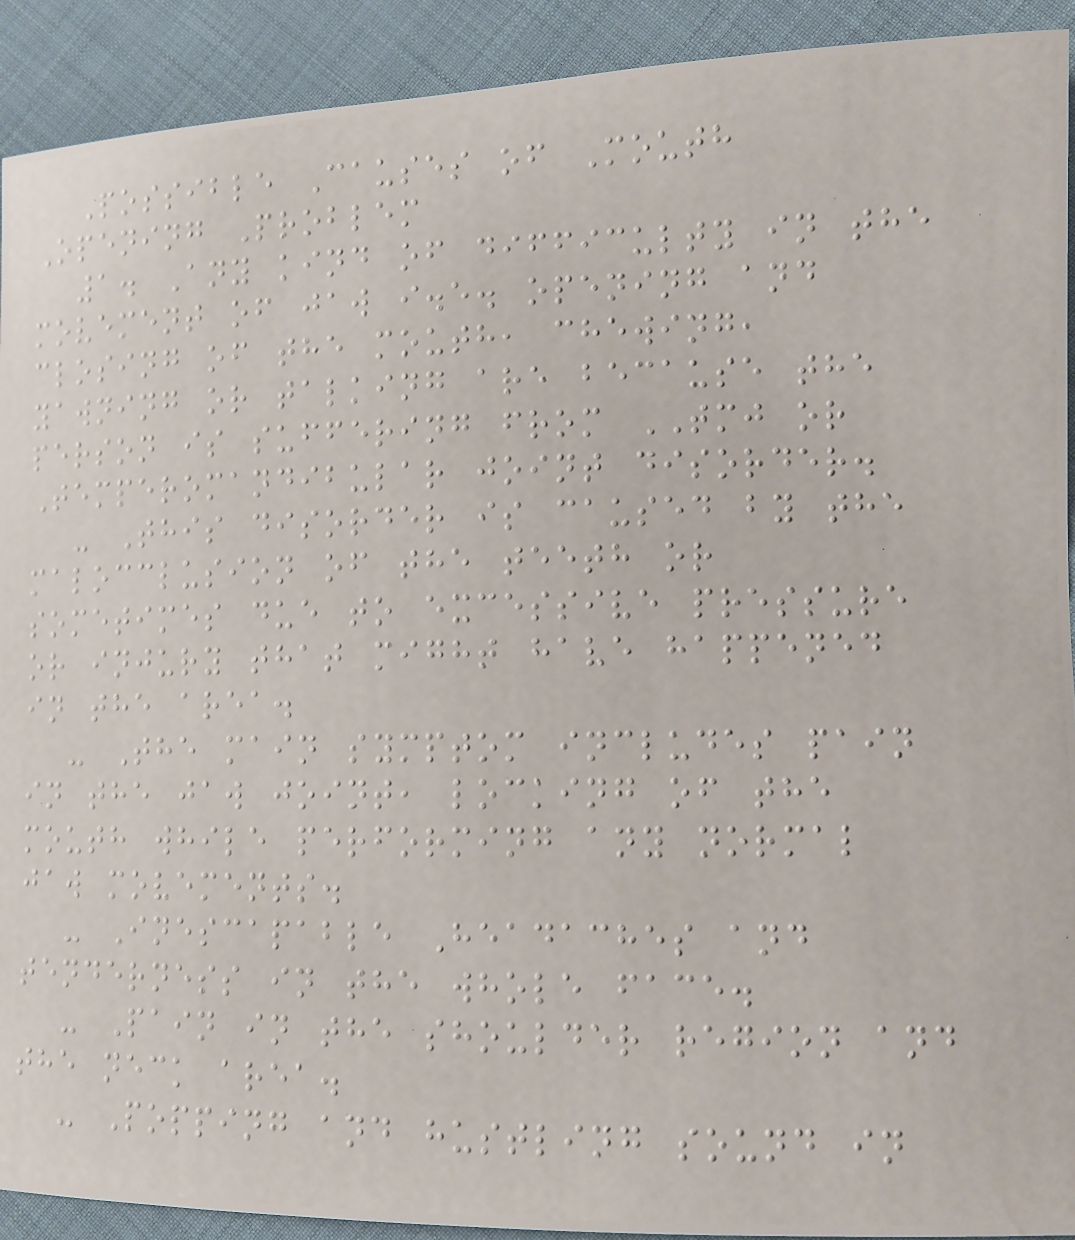Possible Causes of Mouth
Opening Problem
1. Any kind of difficulty in the
movement of jaw i.e. opening and
closing of the mouth, chewing,
yawning or talking are because the
person is suffering from TMJ or
Temperomandibular joint disorder.
- This disorder is caused by the
malocclusion of the teeth or
sometimes due to excessive pressure
or injury that might have happened
in the area.
- The main symptom includes pain
in the jaw joint, locking of the
mouth while performing any normal
jaw movements.
- Inescapable Headaches and
tenderness in the whole face.
- Pain in the shoulder region and
the neck area.
- Popping and hustling sound in
